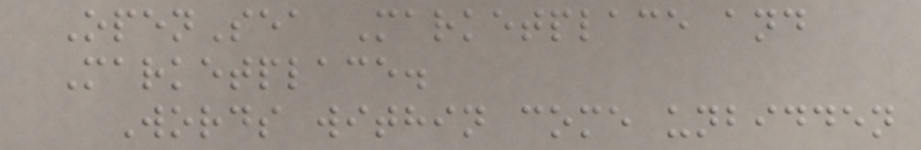OpenSea Marketplace and
Marketplace.
Words within come unbidden
